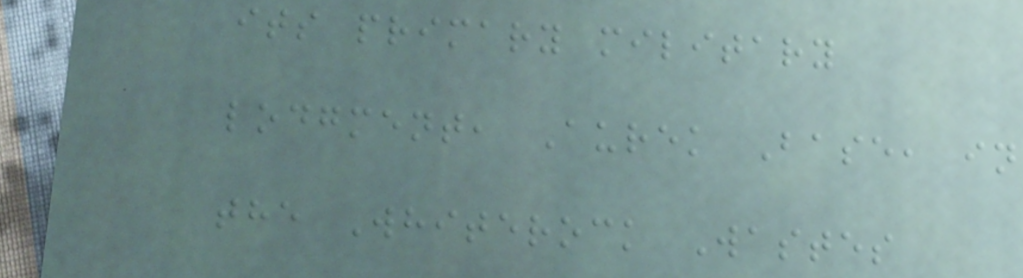its primary military
lodgment, Aurek Base, in
the Whiterock Wastes
